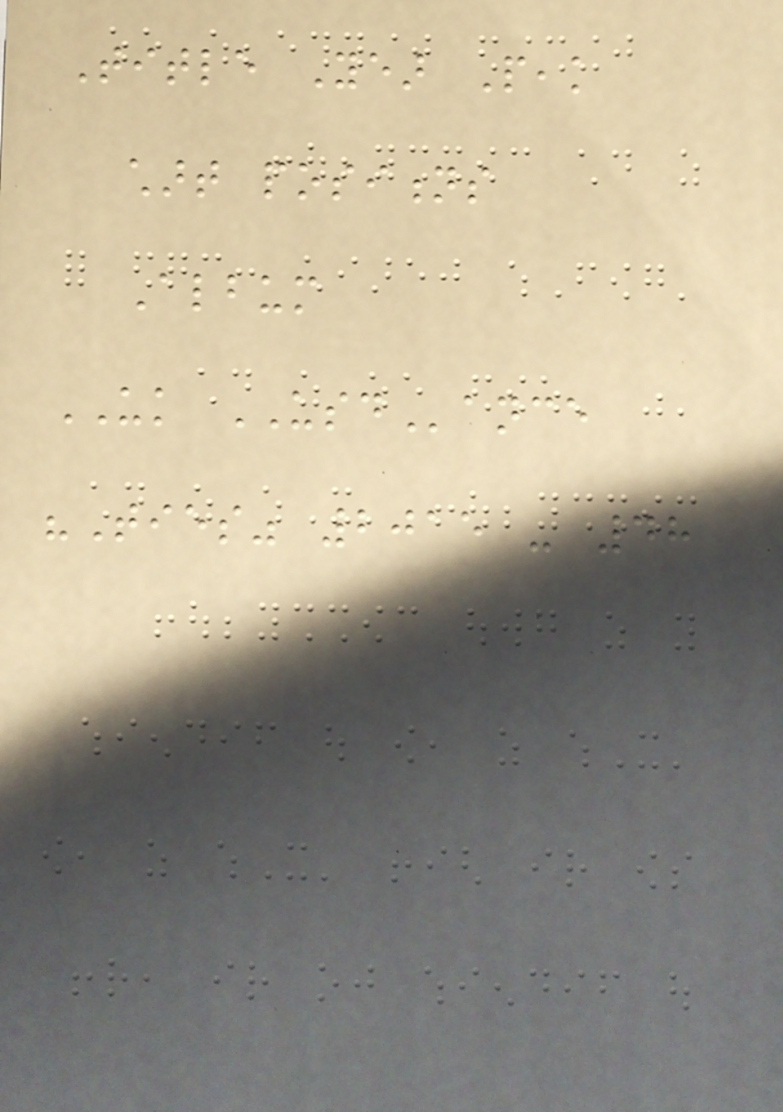Title Year Peak
chart positions
Album
UK USDance
"Ties" 2015 - 48
